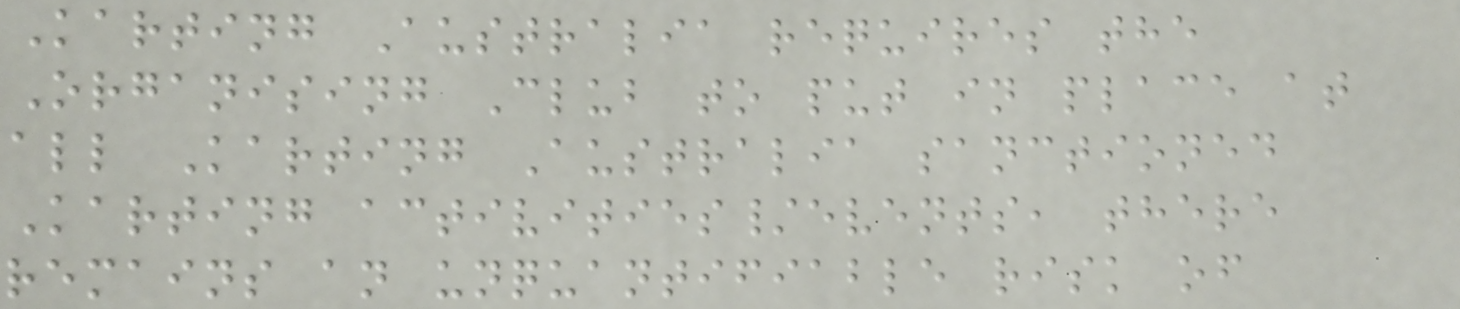Karting Australia requires the
Organising Club to put in place at
all Karting Australia sanctioned
Karting activities/events, there
remains an unquantifiable risk of
